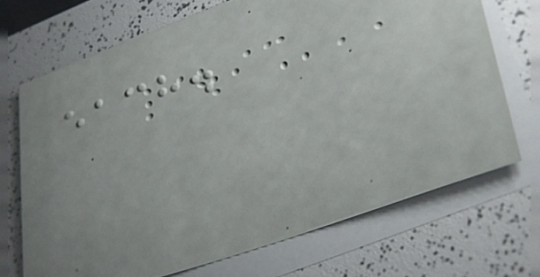each.
